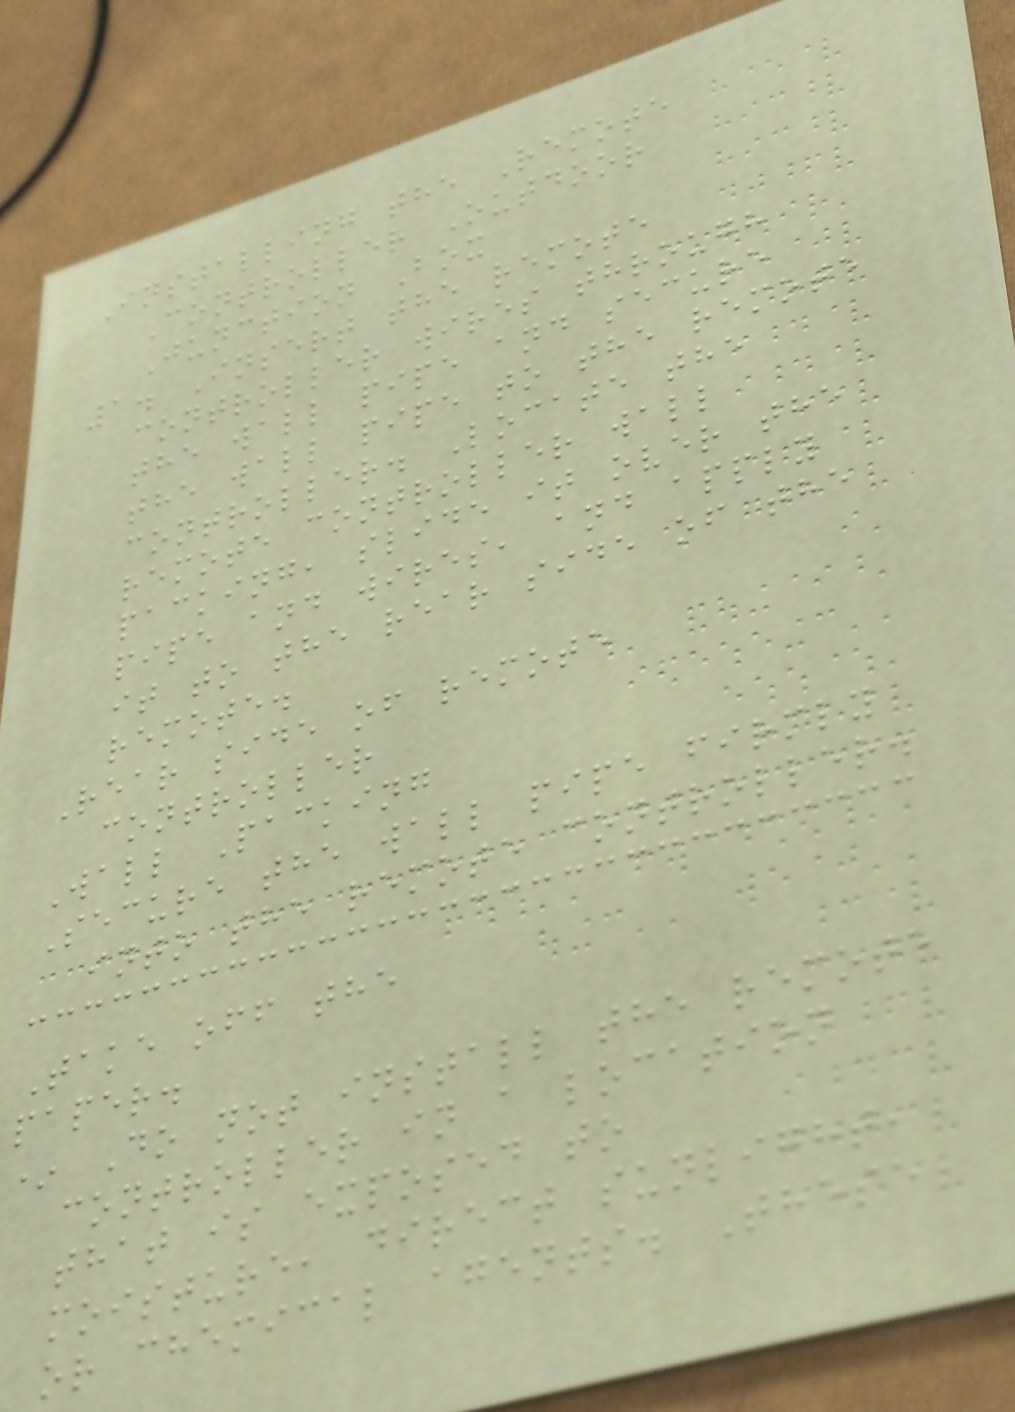Installing the Remote
Controller Outdoor
Junction Box
1. Insert the remote
controller wires through
the wall pipe and secure
the wall pipe to the remote
controller. Locate the
remote controller wall
packing, slide it over the
pipe and wires, and apply
it to the rear side of the
remote.
Rear side of remote
controller
Wall Packing
Secure the wall pipe firmly
into the remote controller.
Take off the
paper.
* Do not install the remote
controller in a location
that is exposed to
moisture, direct sunlight,
or chemical agents. These
